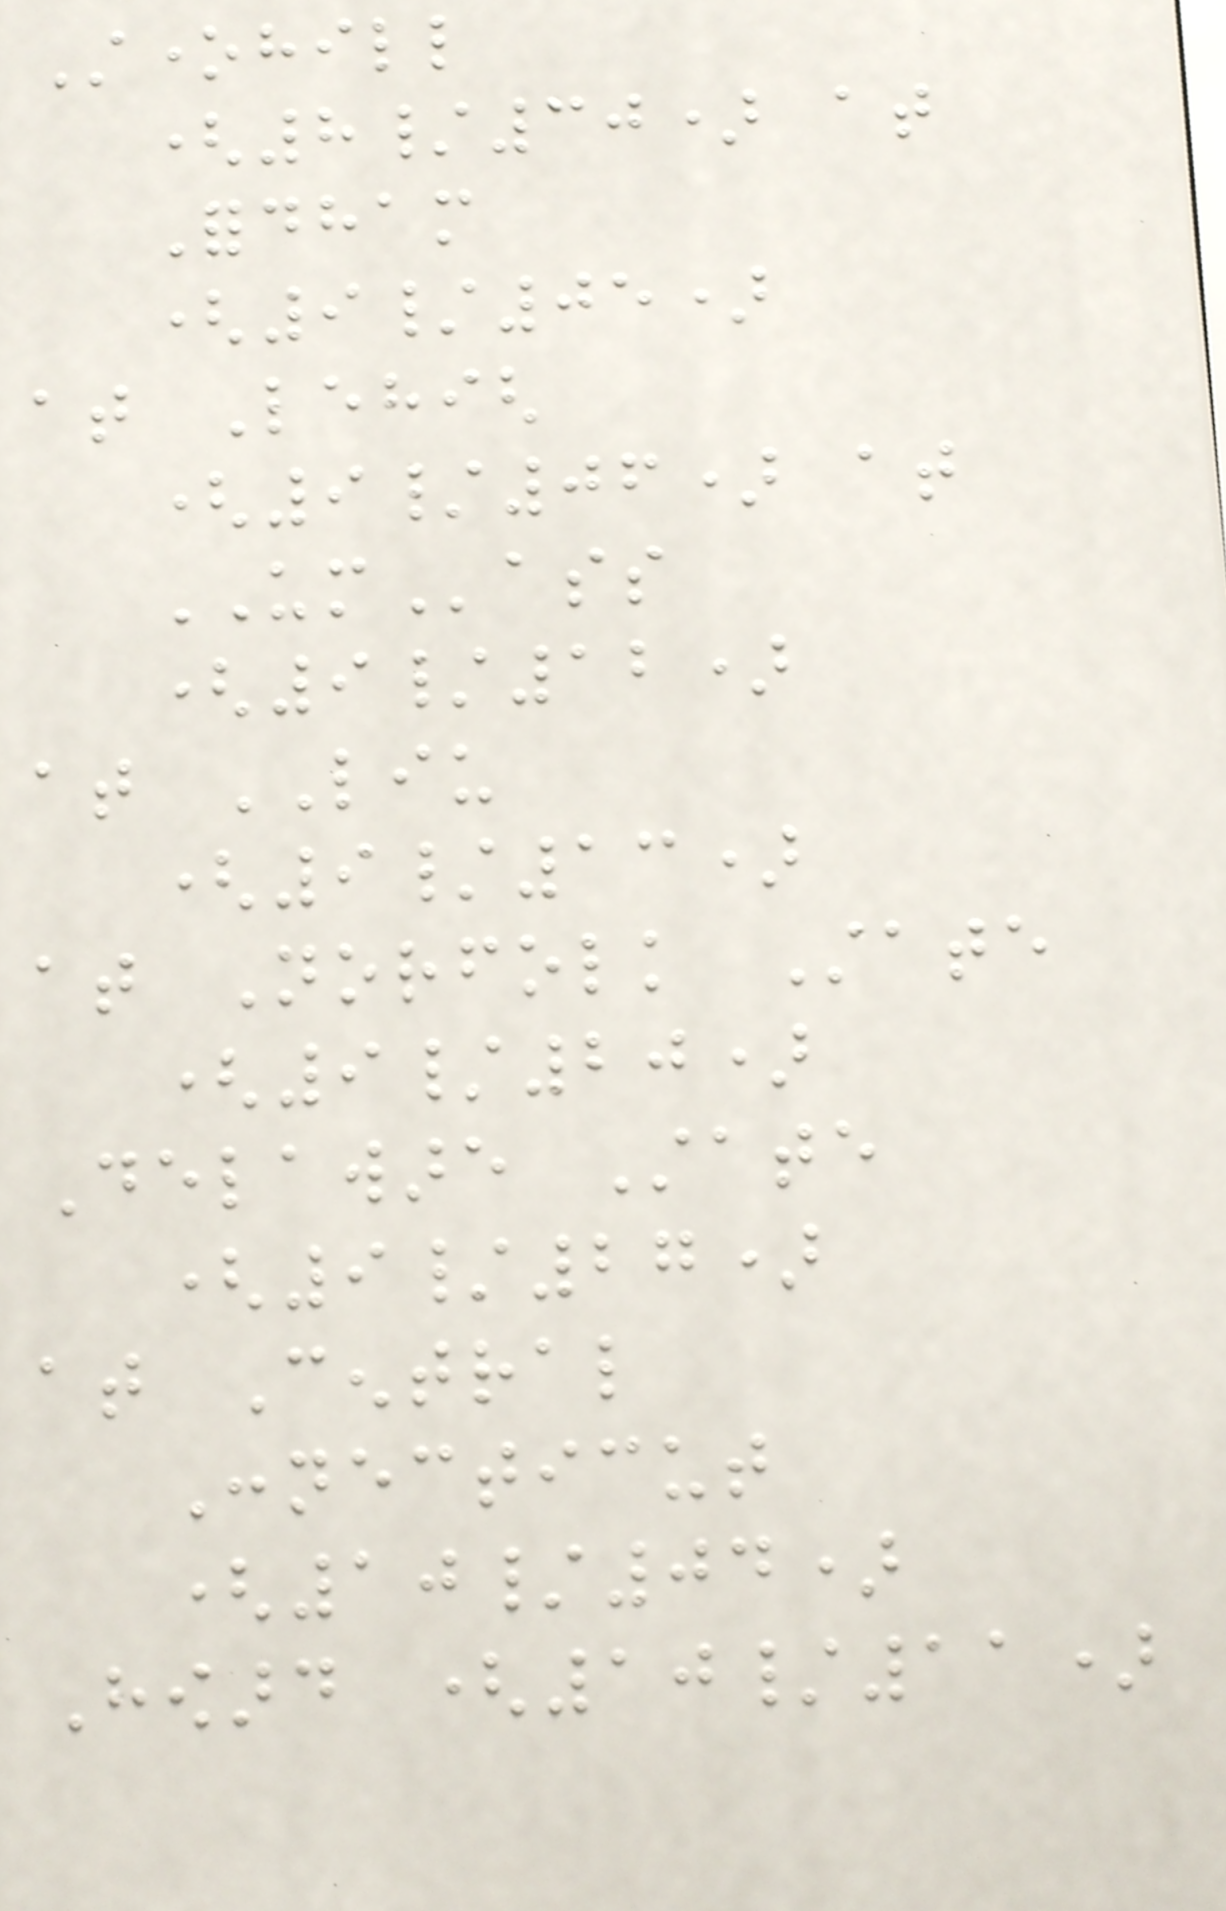Stonehill
(8/30) at
Fordham
(9/05)
at Lehigh
(9/06) at
UMass
(9/12)
at LIU
(9/13)
at Norfolk State
(9/20)
Delaware State
(9/27)
at Central
Connecticut
(10/04)
Howard (10/11)
